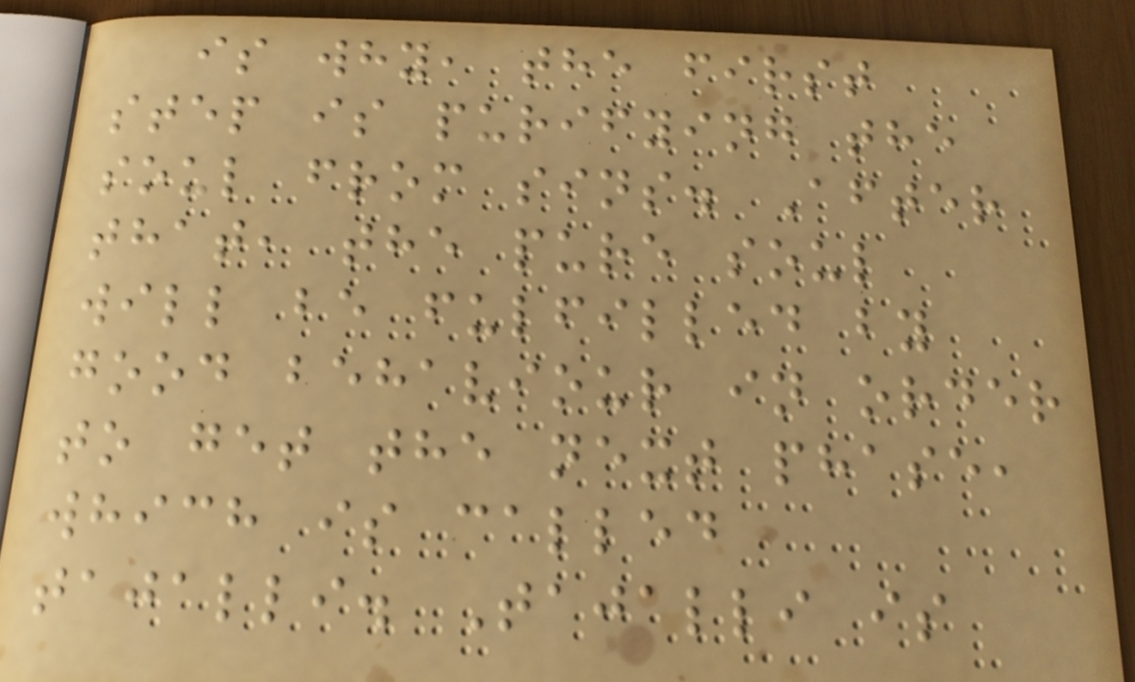is why, the first
step is purifying the
soul from sins. After
that, the pure soul
will be fulfilled by
good behaviour in order
to get the next phase,
which is called
tajalli. Tajalli is
